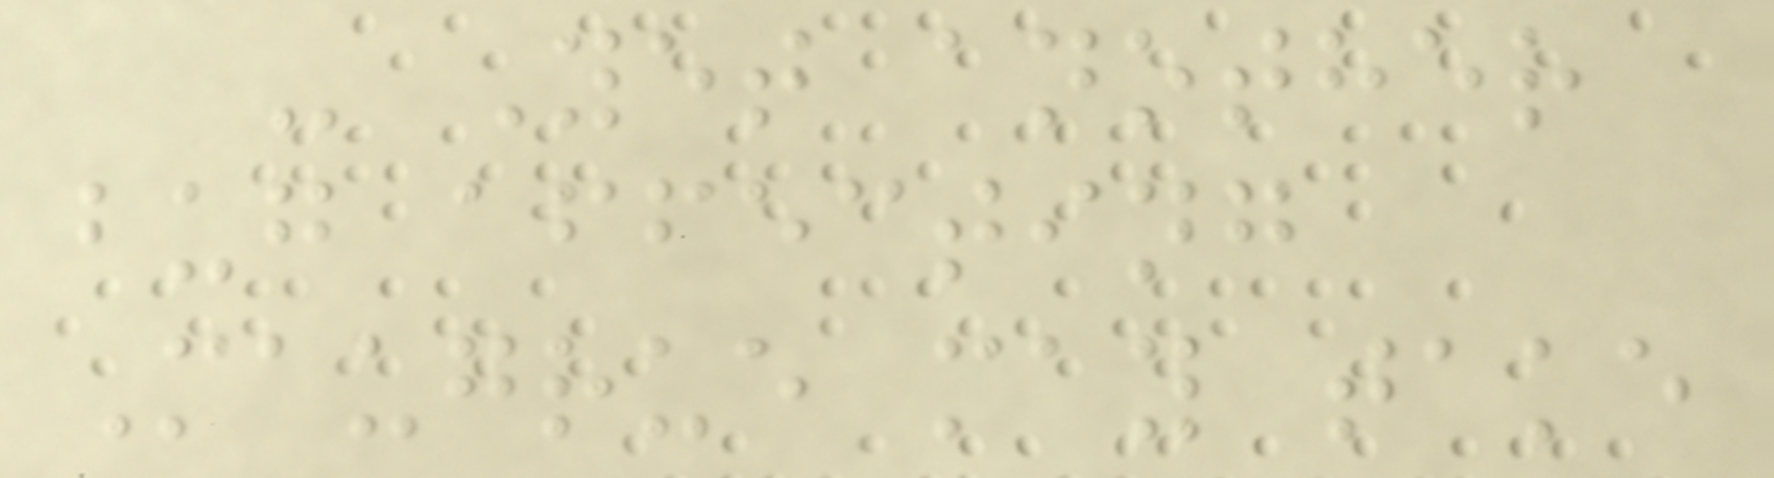- Yet another
bug affecting
Maugrue may take
